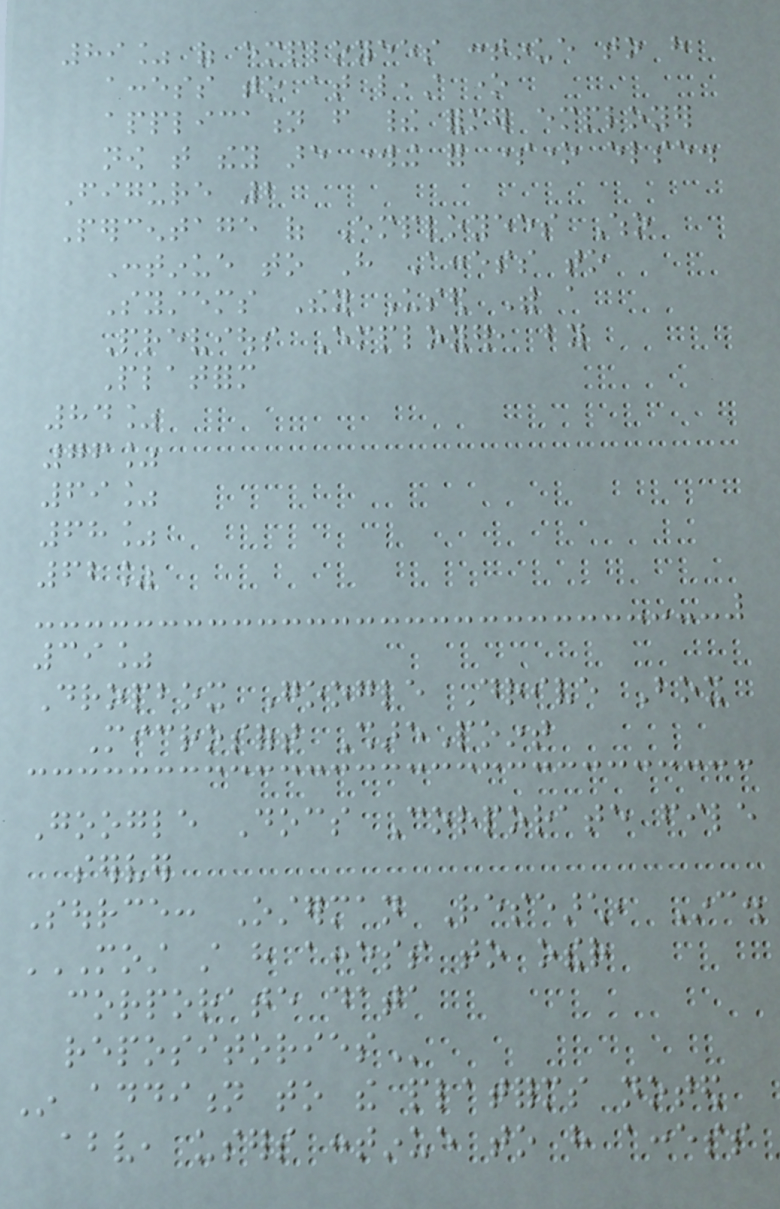89% of employees continue to have
access to at least one
application from their former employer
now that they are working for someone else.
Figure 2
Percentage of Employees Who
Continue to Have Access to
Systems They Used With a
Previous Employer, by
Platform
84%
76%
69%
68%
62%
39%
Dropbox Google Drive Box
Microsoft SharePoint
Google Docs Corporate file
server
Source: Osterman Research, Inc.
MOST STILL HAVE ACCESS TO OTHER
CORPORATE DATA
REPOSITORIES
In addition to the platforms noted
above, users continue to have access
